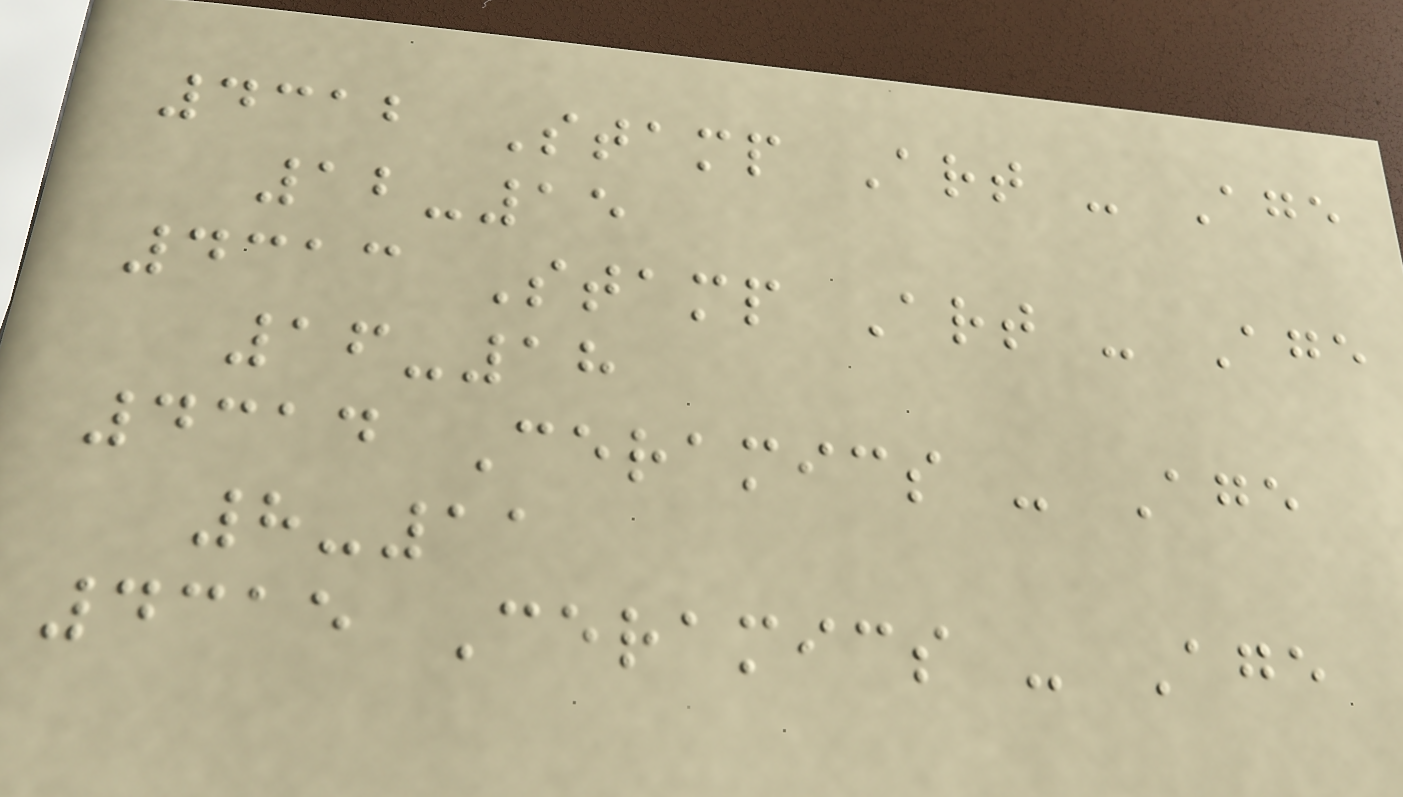4312 Stamp Art - Age
12-15
4313 Stamp Art - Age
16-18
4314 Ceramics - Age
8-11
4315 Ceramics - Age
